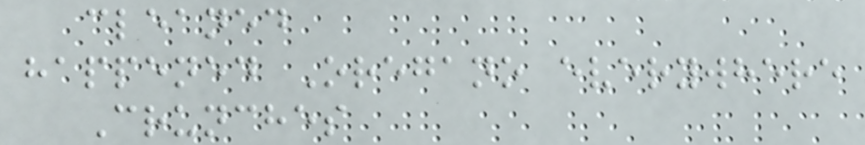cleaned
happened Oregano everywhere
Crunches
